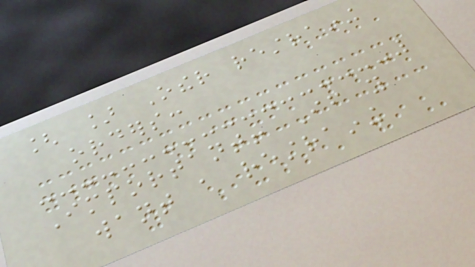[ ] Other restraining
orders:
Important! If you
want a restraining
